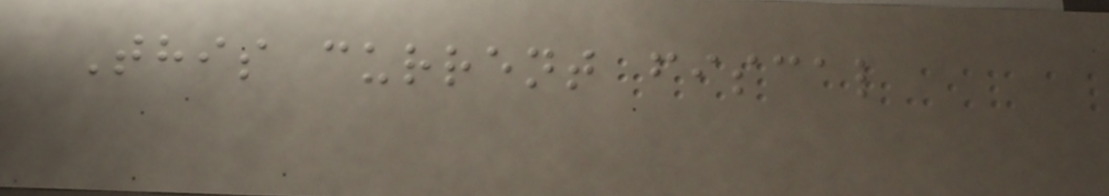This current fiscal
